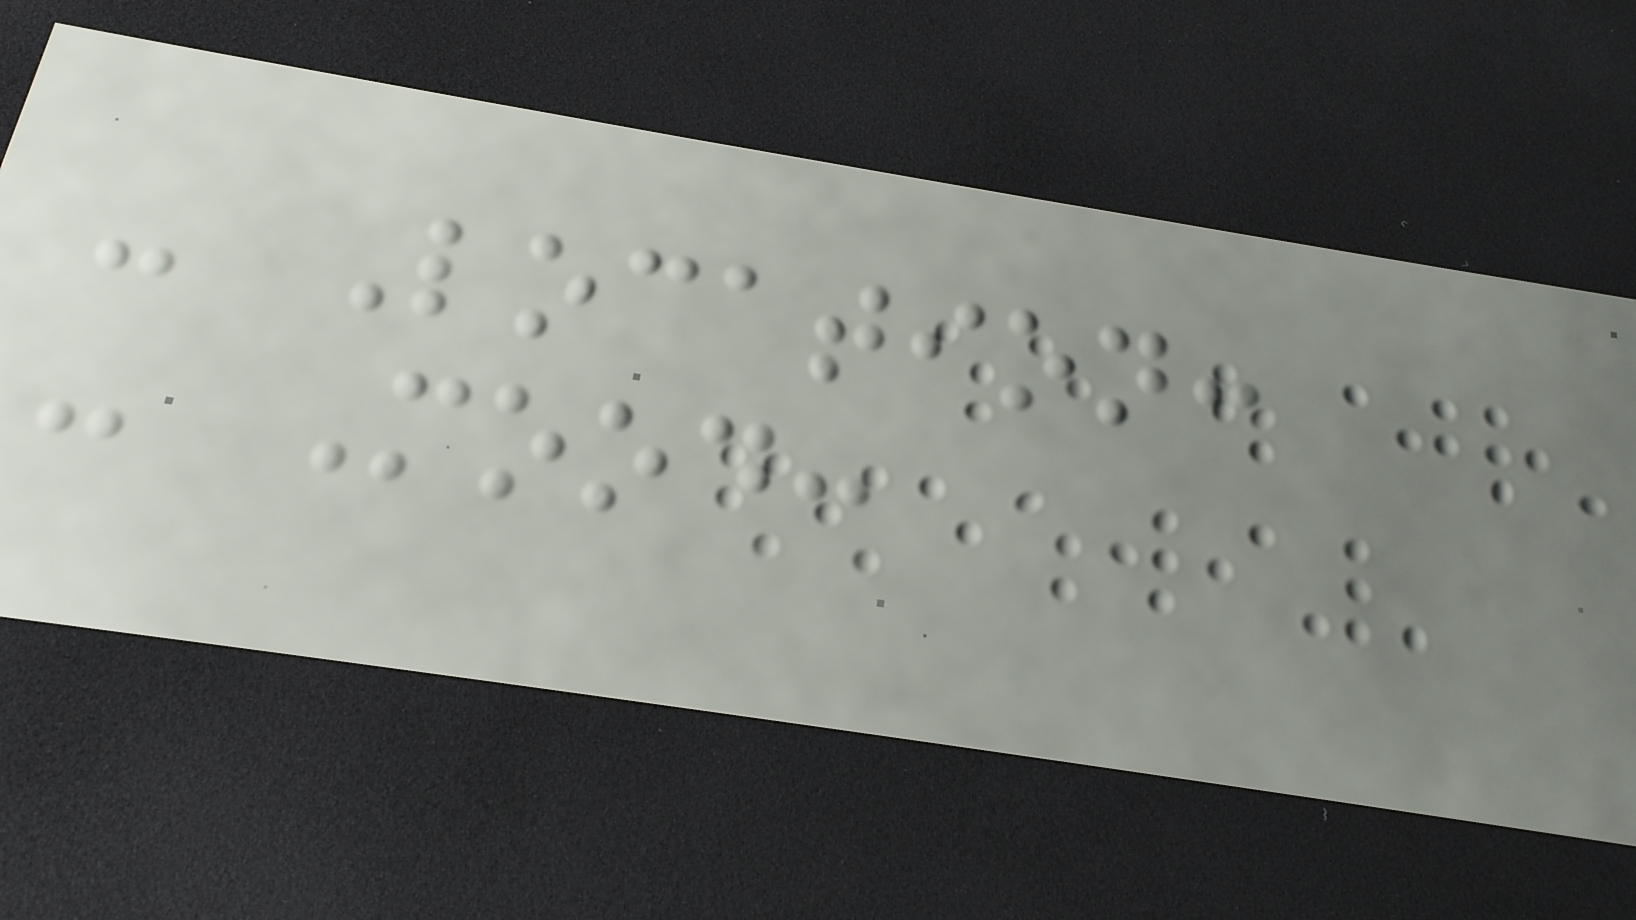- Location:
- Mood:
